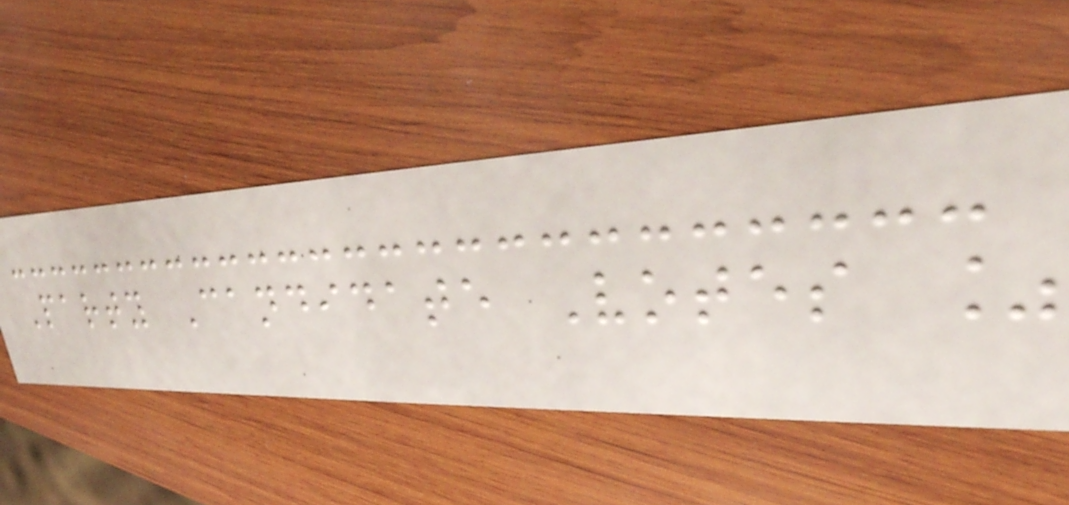Party Candidate Votes %
